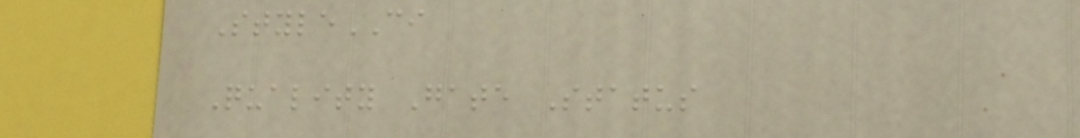StyleCI
Quality Gate Status
